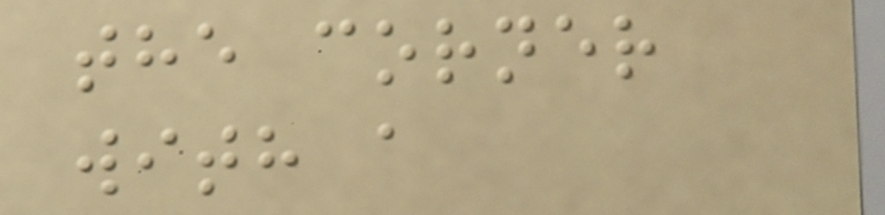the corner
with a
